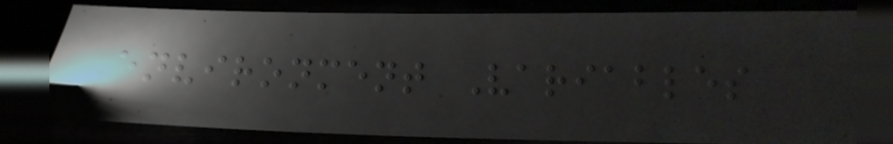Environment Variables
